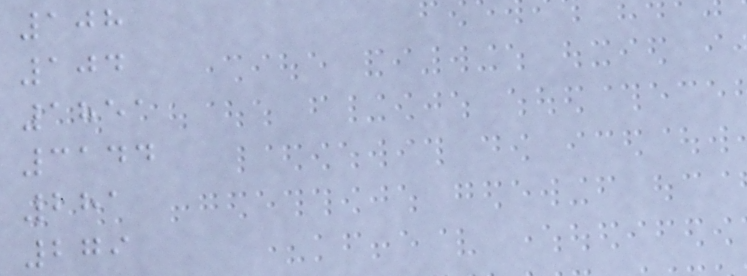108
104
1851
3144
281
279
